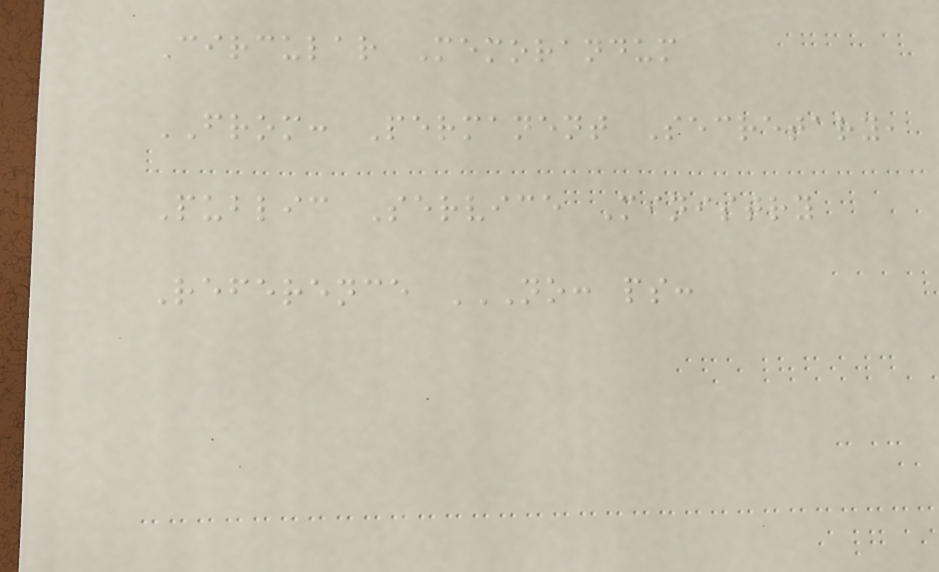Circular Memorandum
FROM: Permanent Secretary,
Public Service Ministry
Reference NO: PS:
